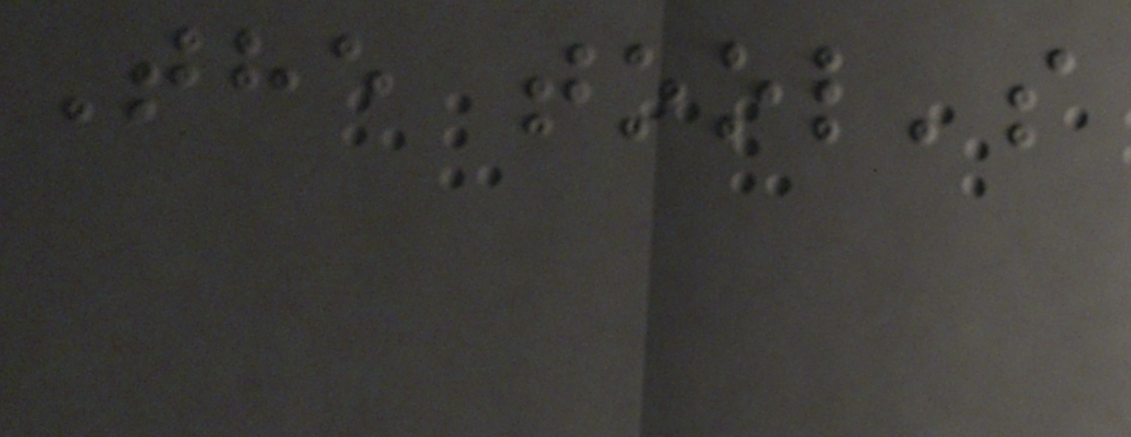The tool's
